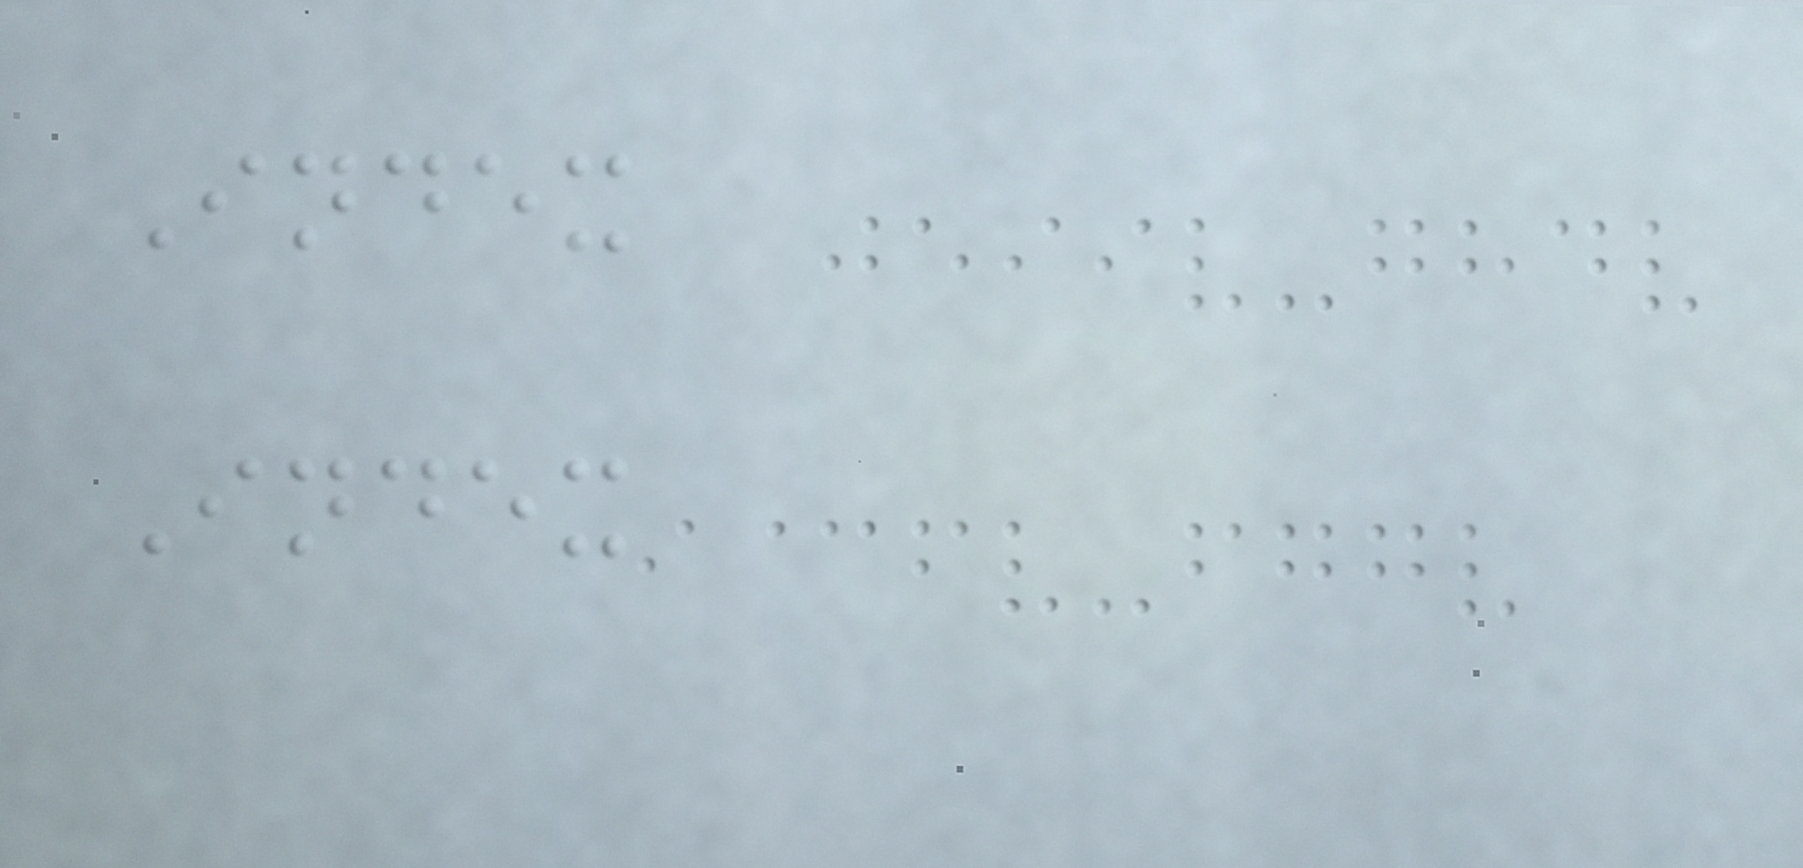Index
Index
